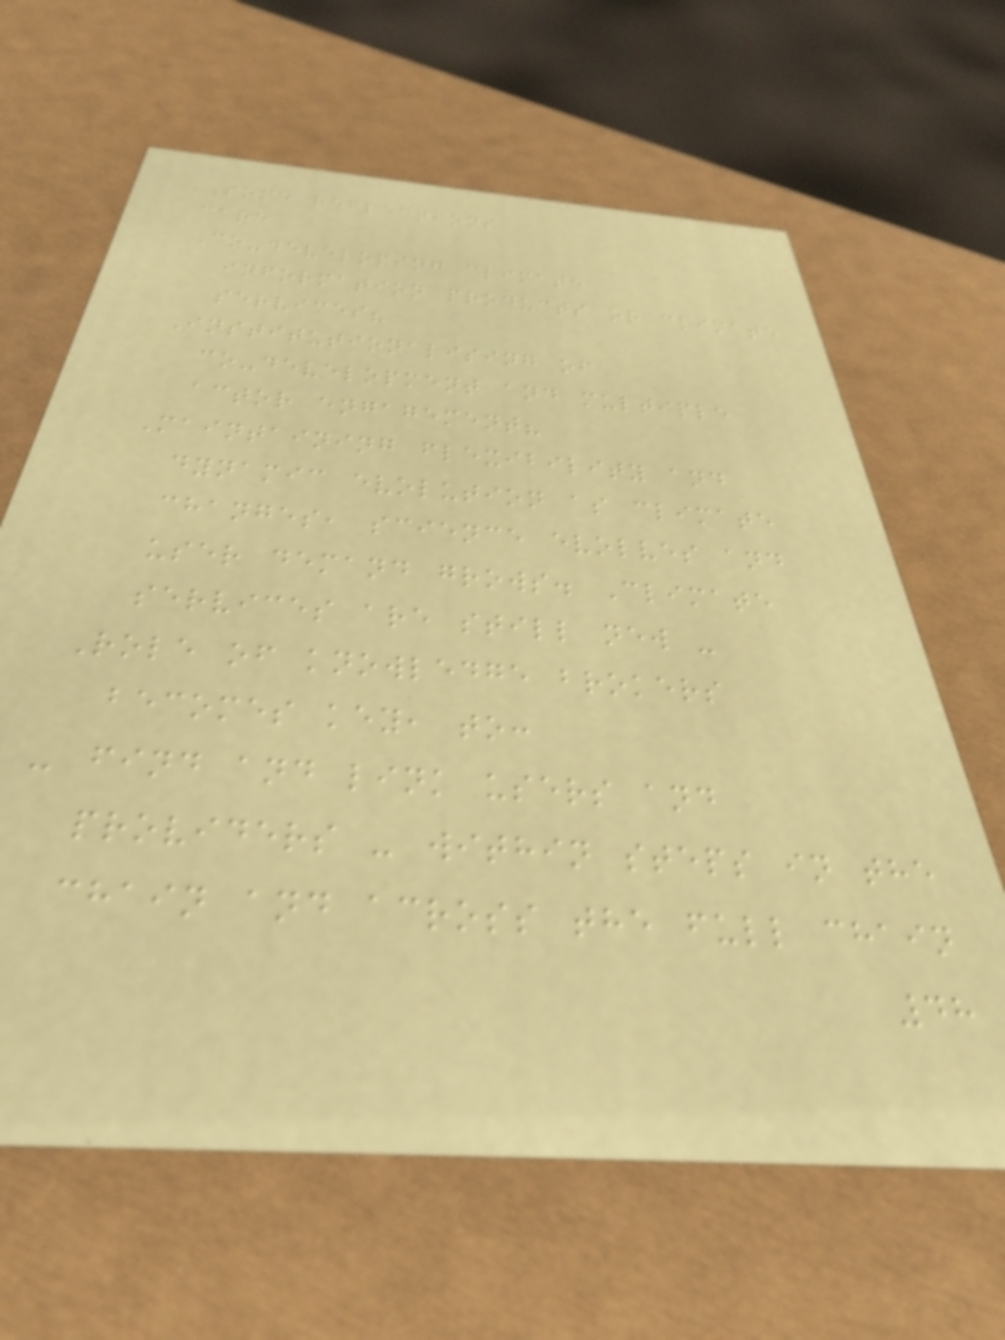Some reflections
care
Co-developing climate
information products or climate
services?
Institutionalising of
co-development and multiple
actor engagement?
Maintaining flexibility and
dynamic evolution as climate
changes, science evolves and
user demand grows. Climate
services are still new -
Role of knowledge brokers
becomes key, to:
- find and link users and
providers - within steps in the
chain and across the full chain
48
